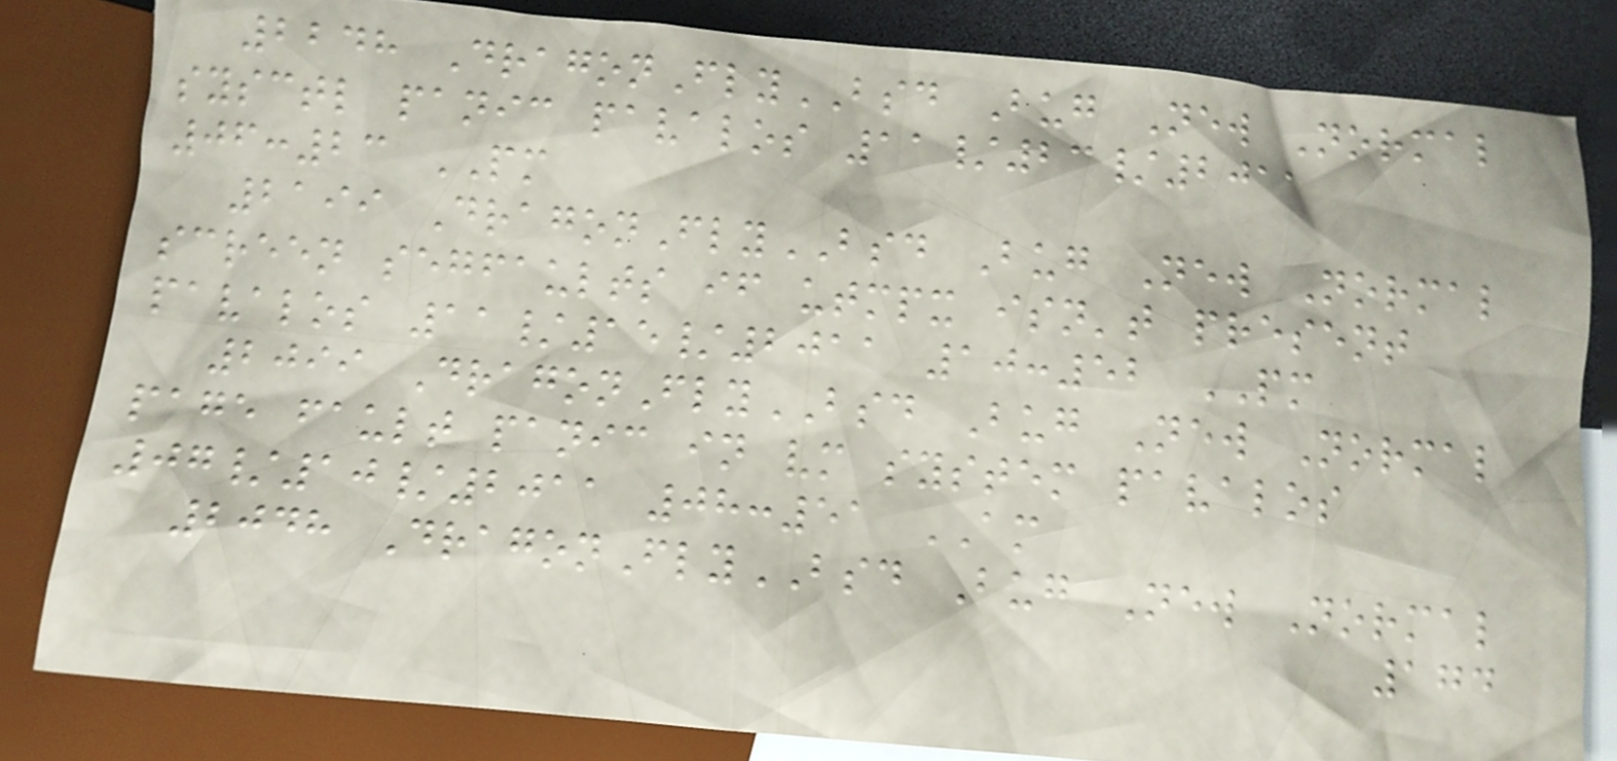2248 DragonFlyBSD Bug New Normal
sysctl panic pavalos 11/23/2011
06:23 PM
2199 DragonFlyBSD Bug New Normal
screen segfaults if utmpx isn't present
pavalos 11/15/2011 10:52 PM
2099 DragonFlyBSD Bug New Normal
page fault panic in vm system pavalos
07/10/2011 08:51 AM
2048 DragonFlyBSD Bug New Normal
174
